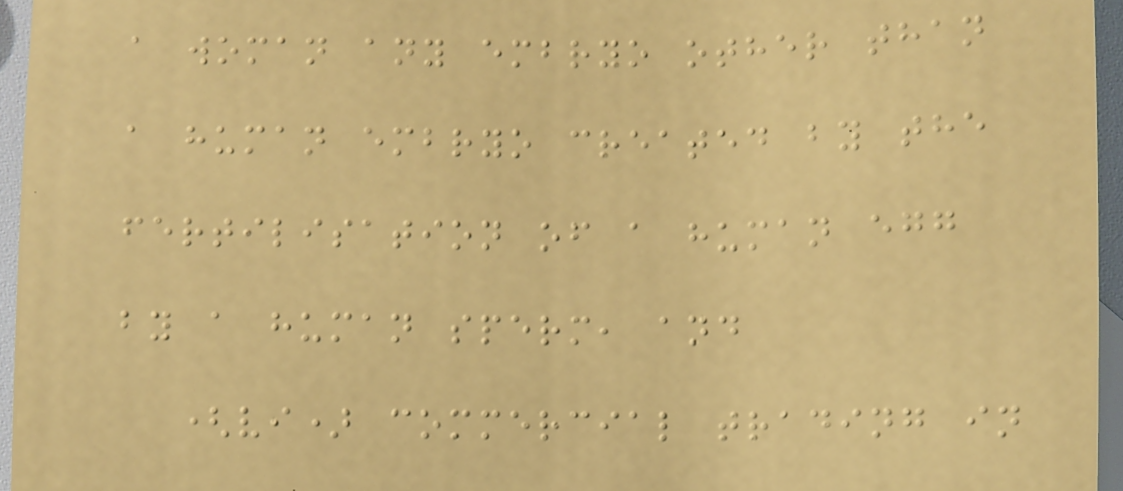a woman any embryo other than
a human embryo created by the
fertilisation of a human egg
by a human sperm, and
(vi) commercial trading in
